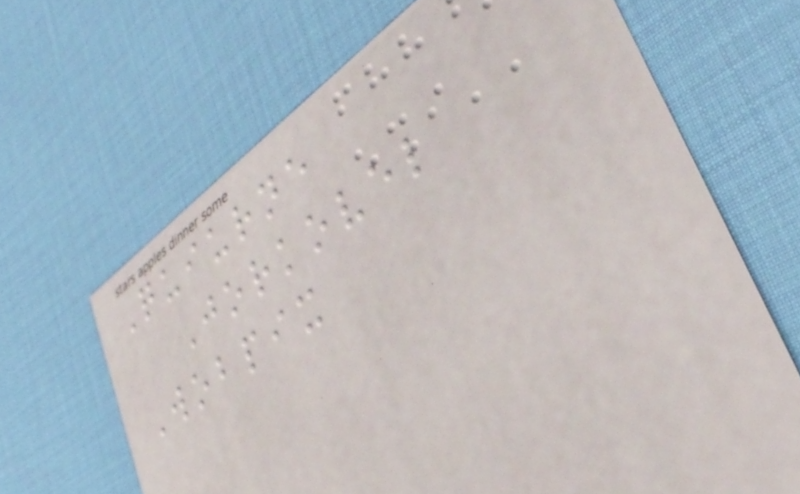Quiurne
Jorkovel
Wobpix
